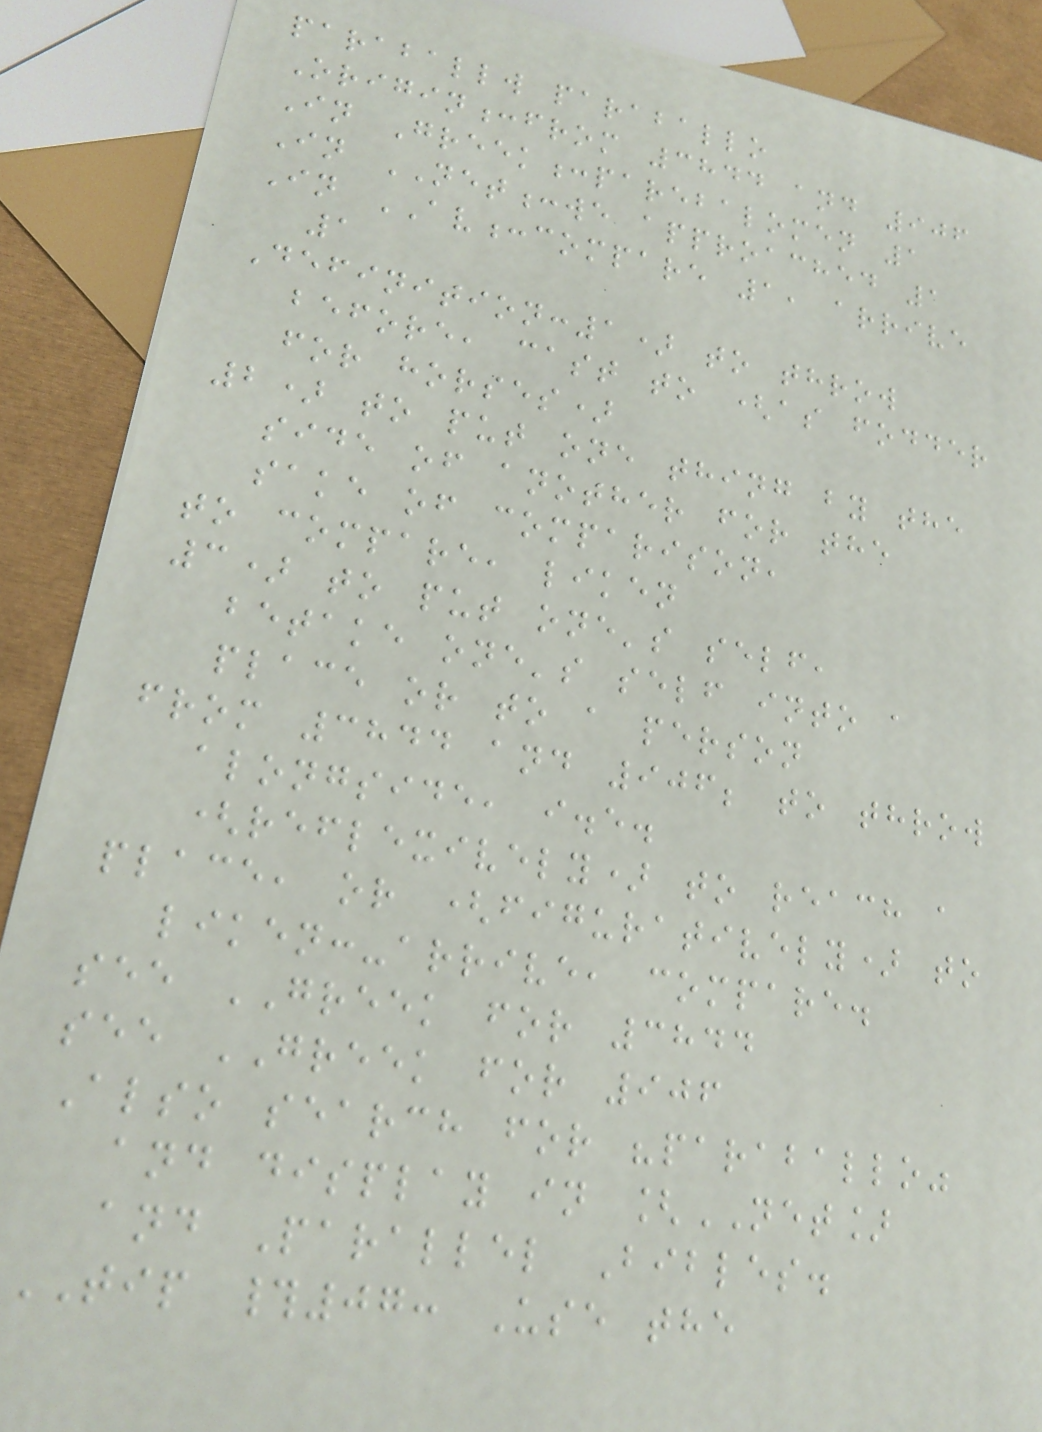paraballw paraballo
Origin:from 3844 and 906
In Greek:parebalomen 1
In NET:we approached 1
In AV:compare 1, arrive
1
Definition:1) to throw
before, cast to (as fodder
for horses)
2) to put one thing by the
side of another for the
sake of comparison,
to compare, liken
3) to put one's self,
betake one's self into a
place or to a person
from 3844 and 906; to throw
alongside, i.e.
(reflexively) to reach a
place, or (figuratively) to
liken:-arrive, compare.
see GREEK for 3844
see GREEK for 906
Also search for "paraballo"
and display in [NET]
and Parallel Bibles.
TIP #07: Use the
